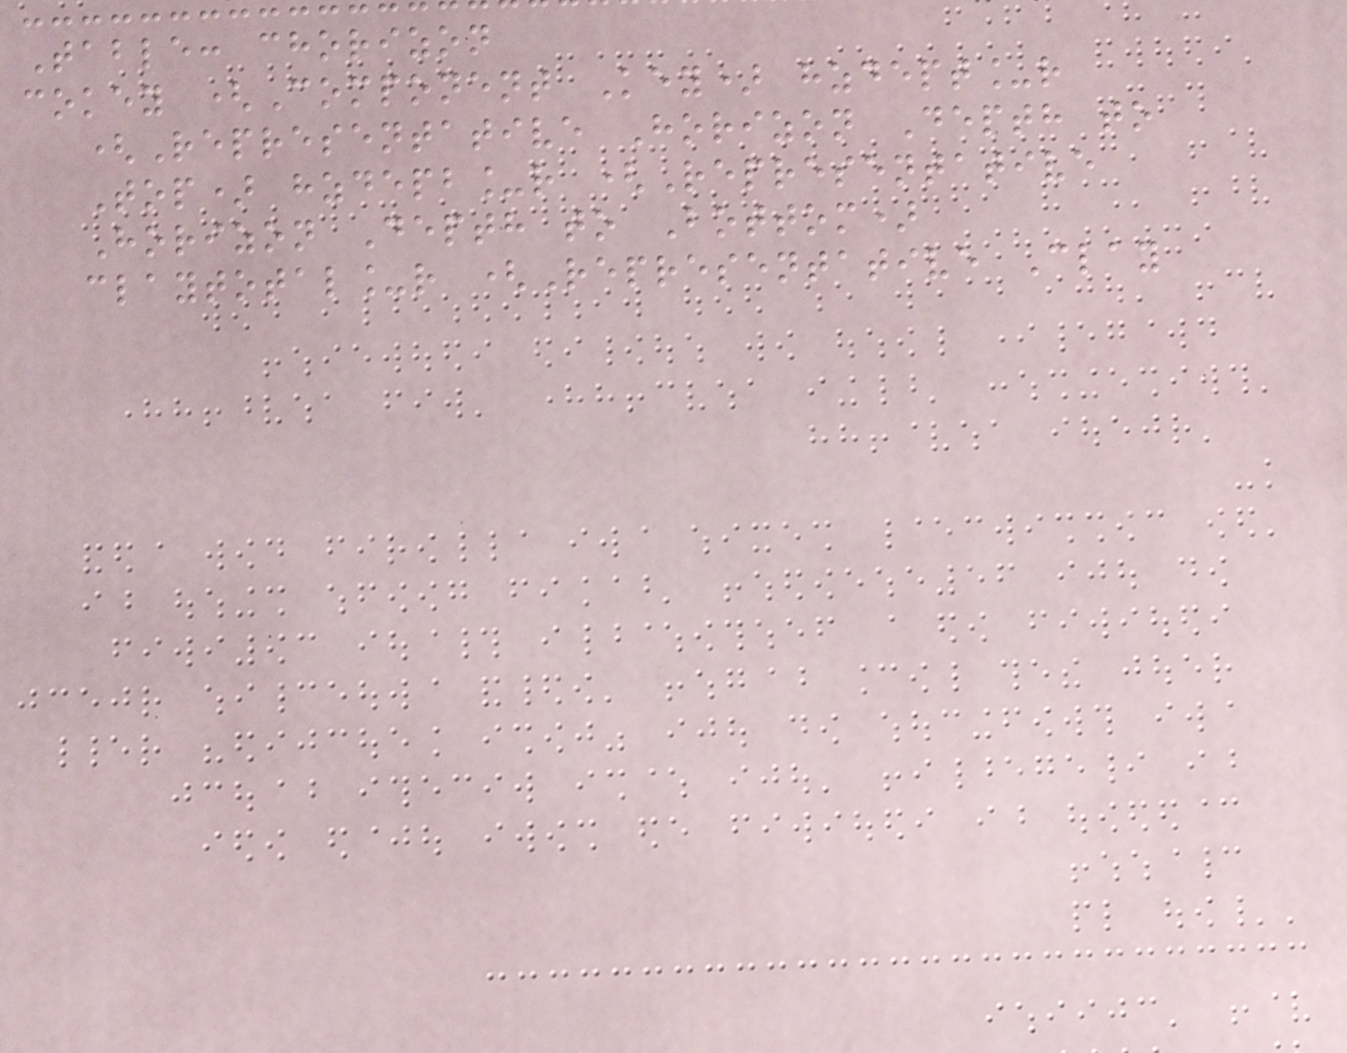Table: chorizon
cokey (Component Key) hzdept_r
(Representative Horizon Depth to
Top) hzdepb_r (Representative
Horizon Depth to Bottom)
claytotal_r (Representative Clay
